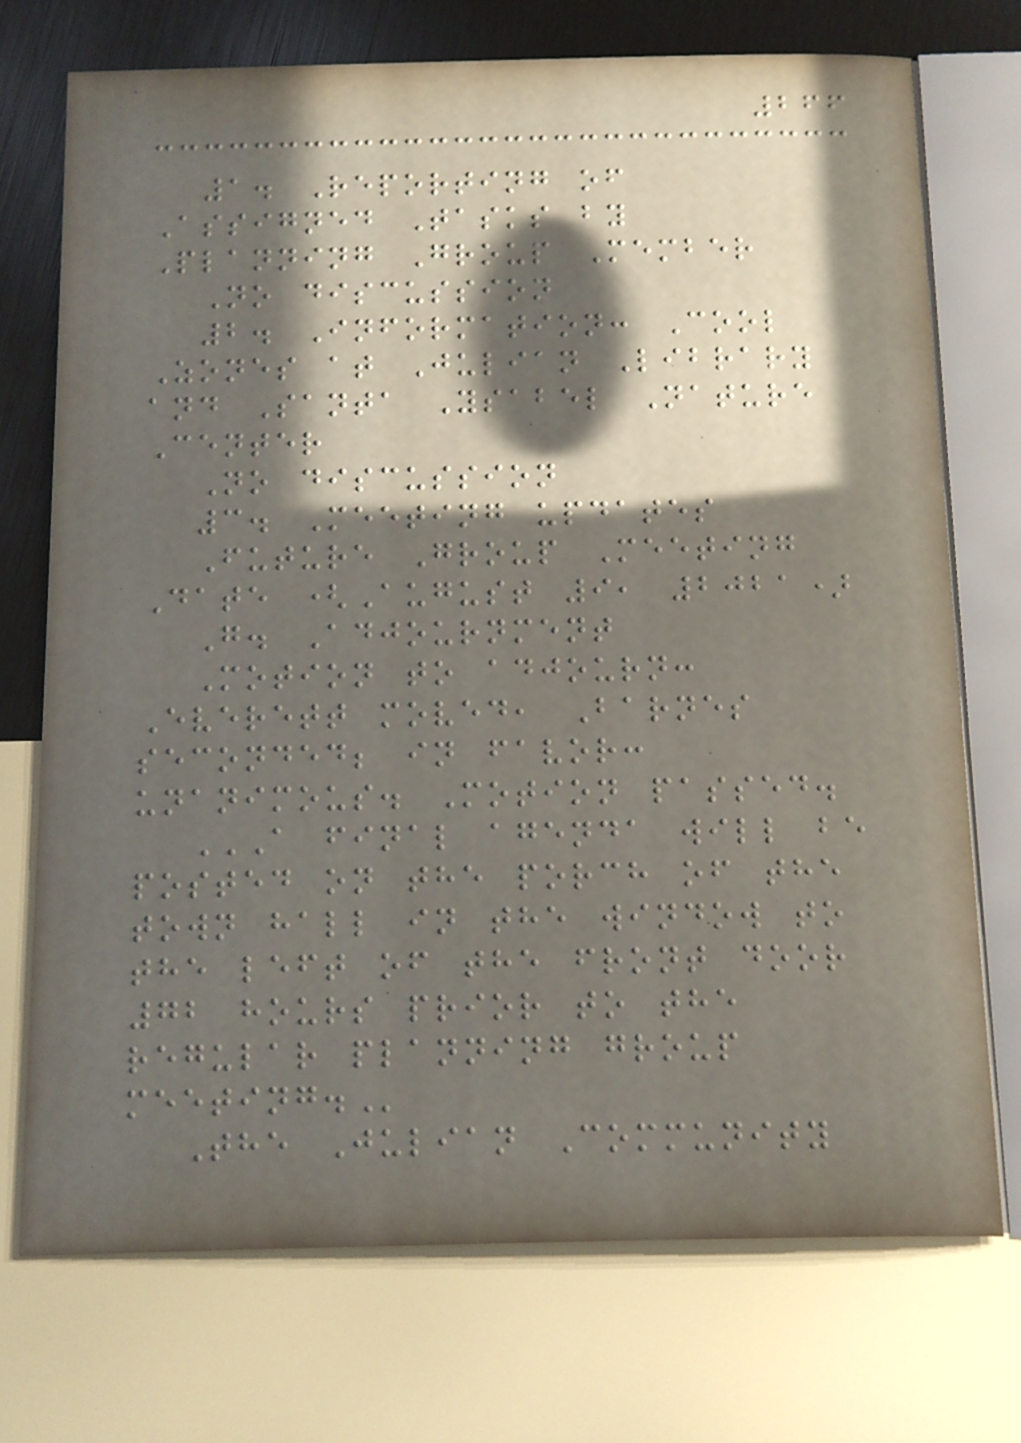266
1. Reporting of
Assigned Tasks by
Planning Group Member
No discussion
2. Information: Cool
Zones at Julian Library
and Santa Ysabel Nature
Center
No discussion
3. Meeting updates
Future Group Meeting
Date (August 9, 2021)
G. Adjournment
Motion to adjourn:
Everett moved, Barnes
seconded; in favor:
unanimous. Motion passed.
A FINAL AGENDA WILL BE
POSTED ON THE PORCH OF THE
TOWN HALL IN THE WINDOW TO
THE LEFT OF THE FRONT DOOR
72 HOURS PRIOR TO THE
REGULAR PLANNING GROUP
MEETING.
The Julian Community
